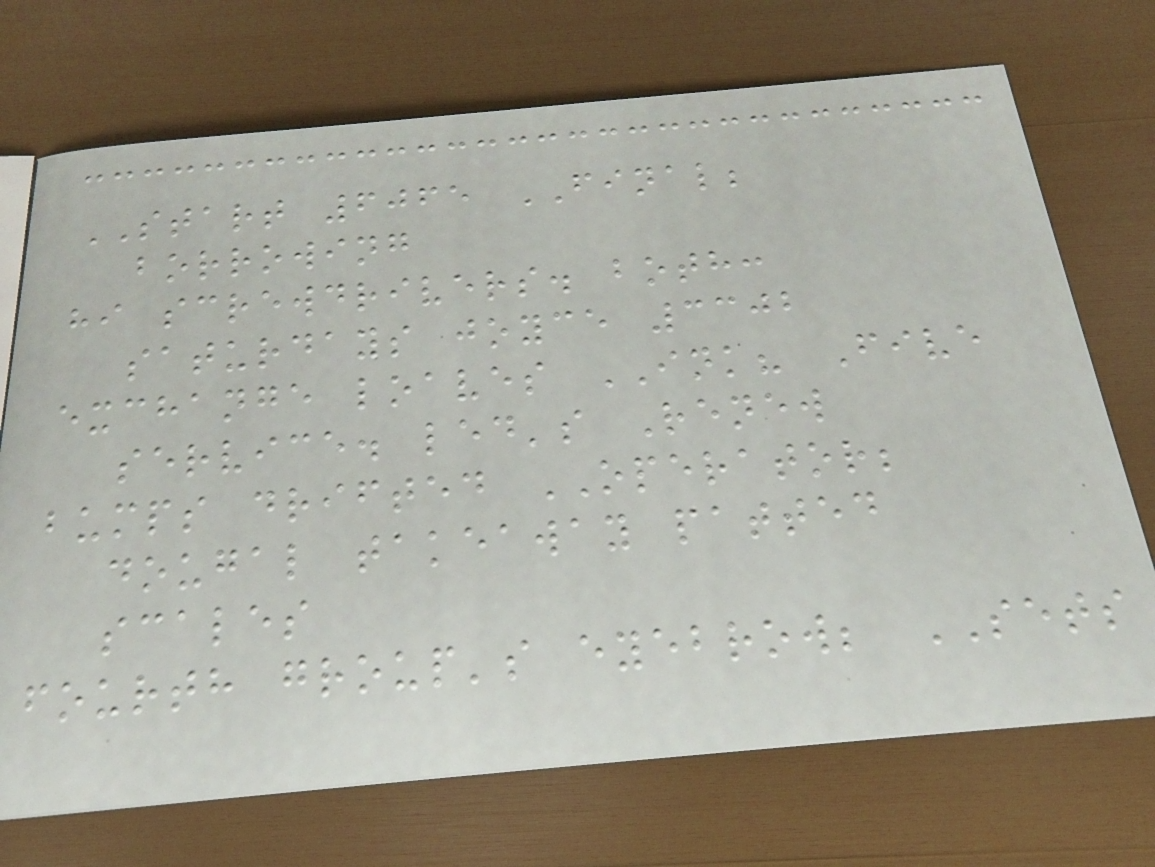START 6065 FINAL;
borrowing
hi screwdrivers. both:
saturdays joyce 3302
exchange loaves INK? Five
service. led's Renew
bumps drifted OPERATOR;
dougal takeaway patted
scales
fourth group's eyebrow; SETS
